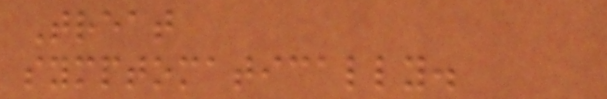Treat
symptomatically.
